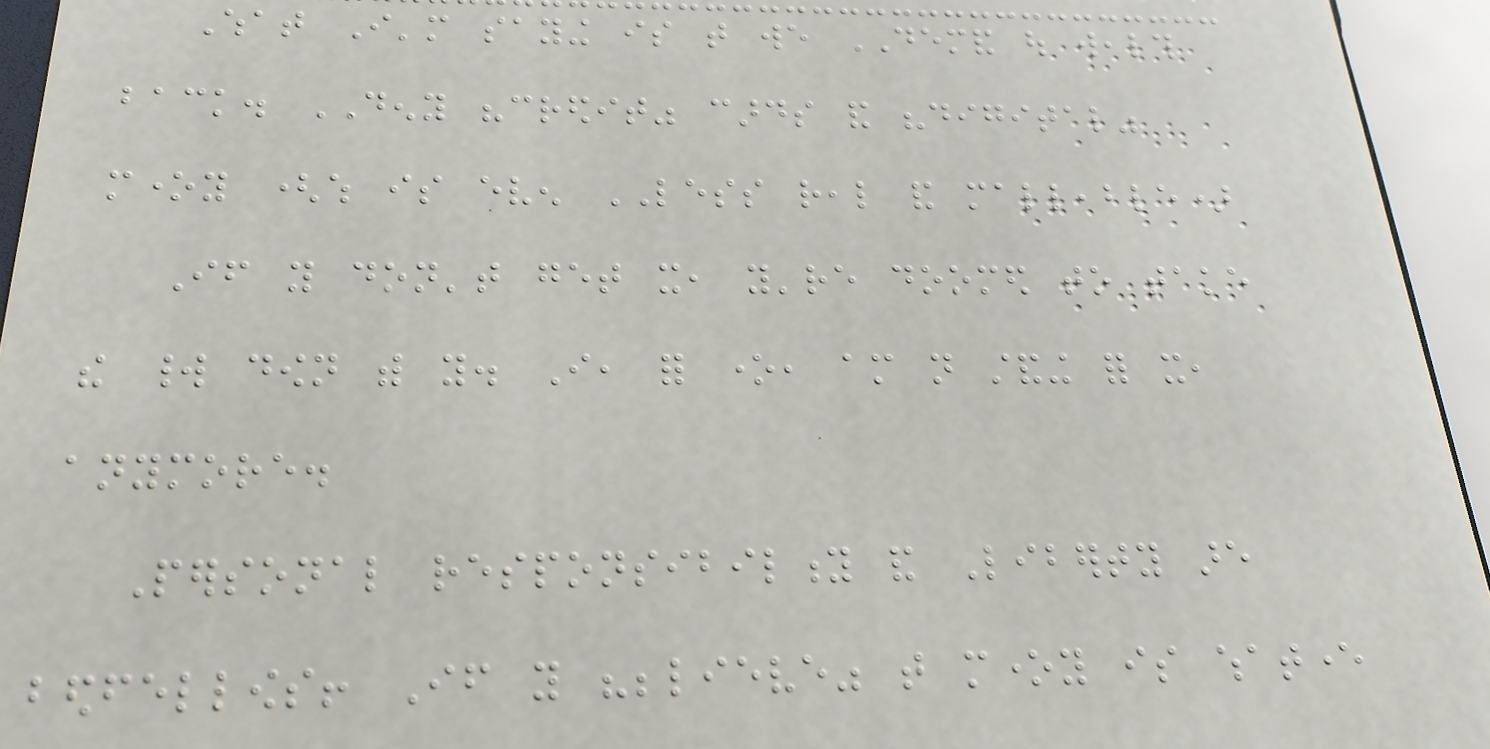What I'm saying is that we DEMAND out wealth
back. DENY "credit" cards and "digital"
money (which is even LESS real and malleable)
If you don't get it, you're doomed to take
the world down with you. I, for one, am not standing for it,
anymore.
Personal responsibility and Liberty are
bedfellows! If you "believe" that money is whatever
